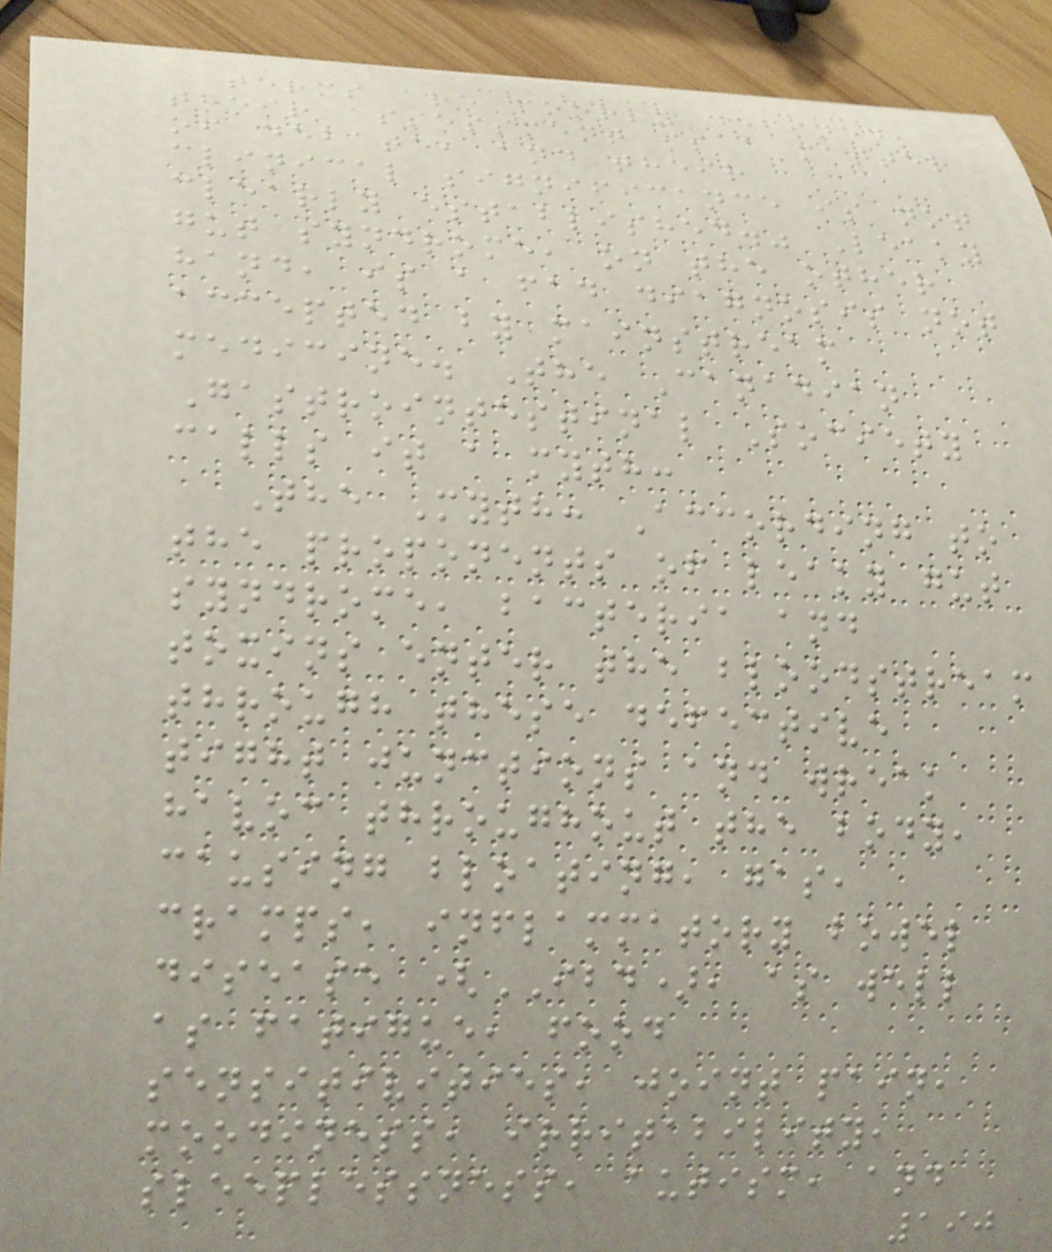terms are poorly defined,
their assessment is a matter
of debate, and their
clinical significance is not
clearly established." Leaky
gut syndrome, on the other
hand, is a fad diagnosis not
accepted by mainstream
medicine. The Canadian
Gastrointestinal Society
calls it a myth:
The Myth: According to
the proponents of leaky gut
syndrome, bacteria and
toxins enter the bloodstream
through these defective
tight junctions and wreak
havoc throughout the body,
causing bloating, gas,
cramps, inflammatory bowel
disease (IBD), as well
as fatigue, food
sensitivities, joint pain,
moodiness, irritability,
sleeplessness, autism, and
190
